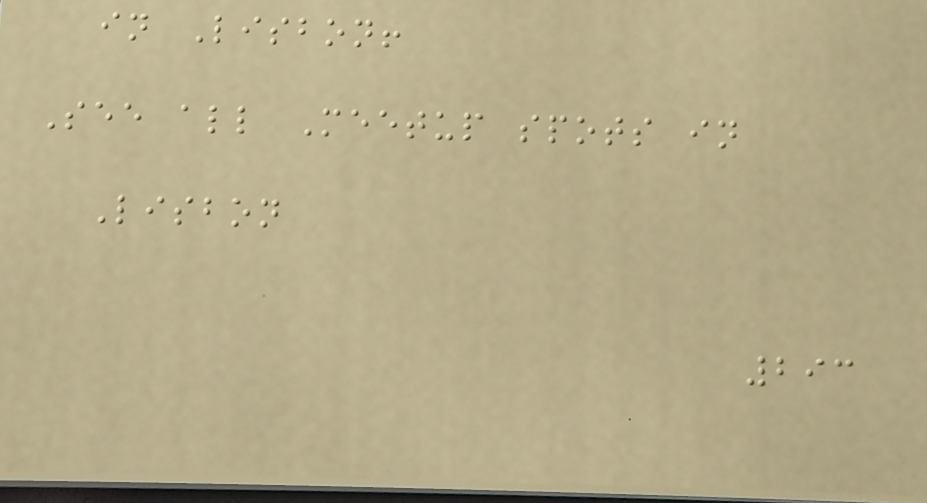in Lisbon!
See all Meetup spots in
Lisbon
293
